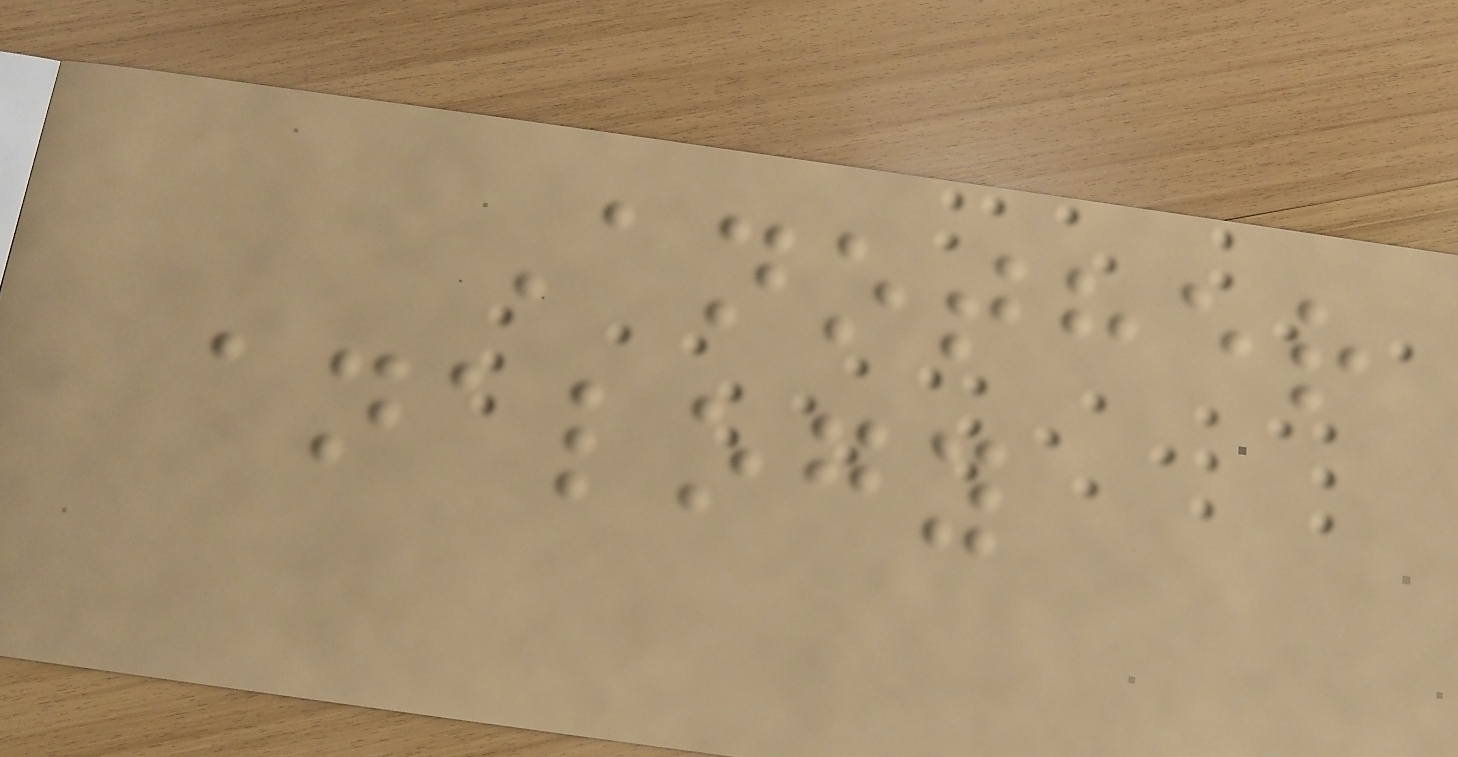Another
analogy
